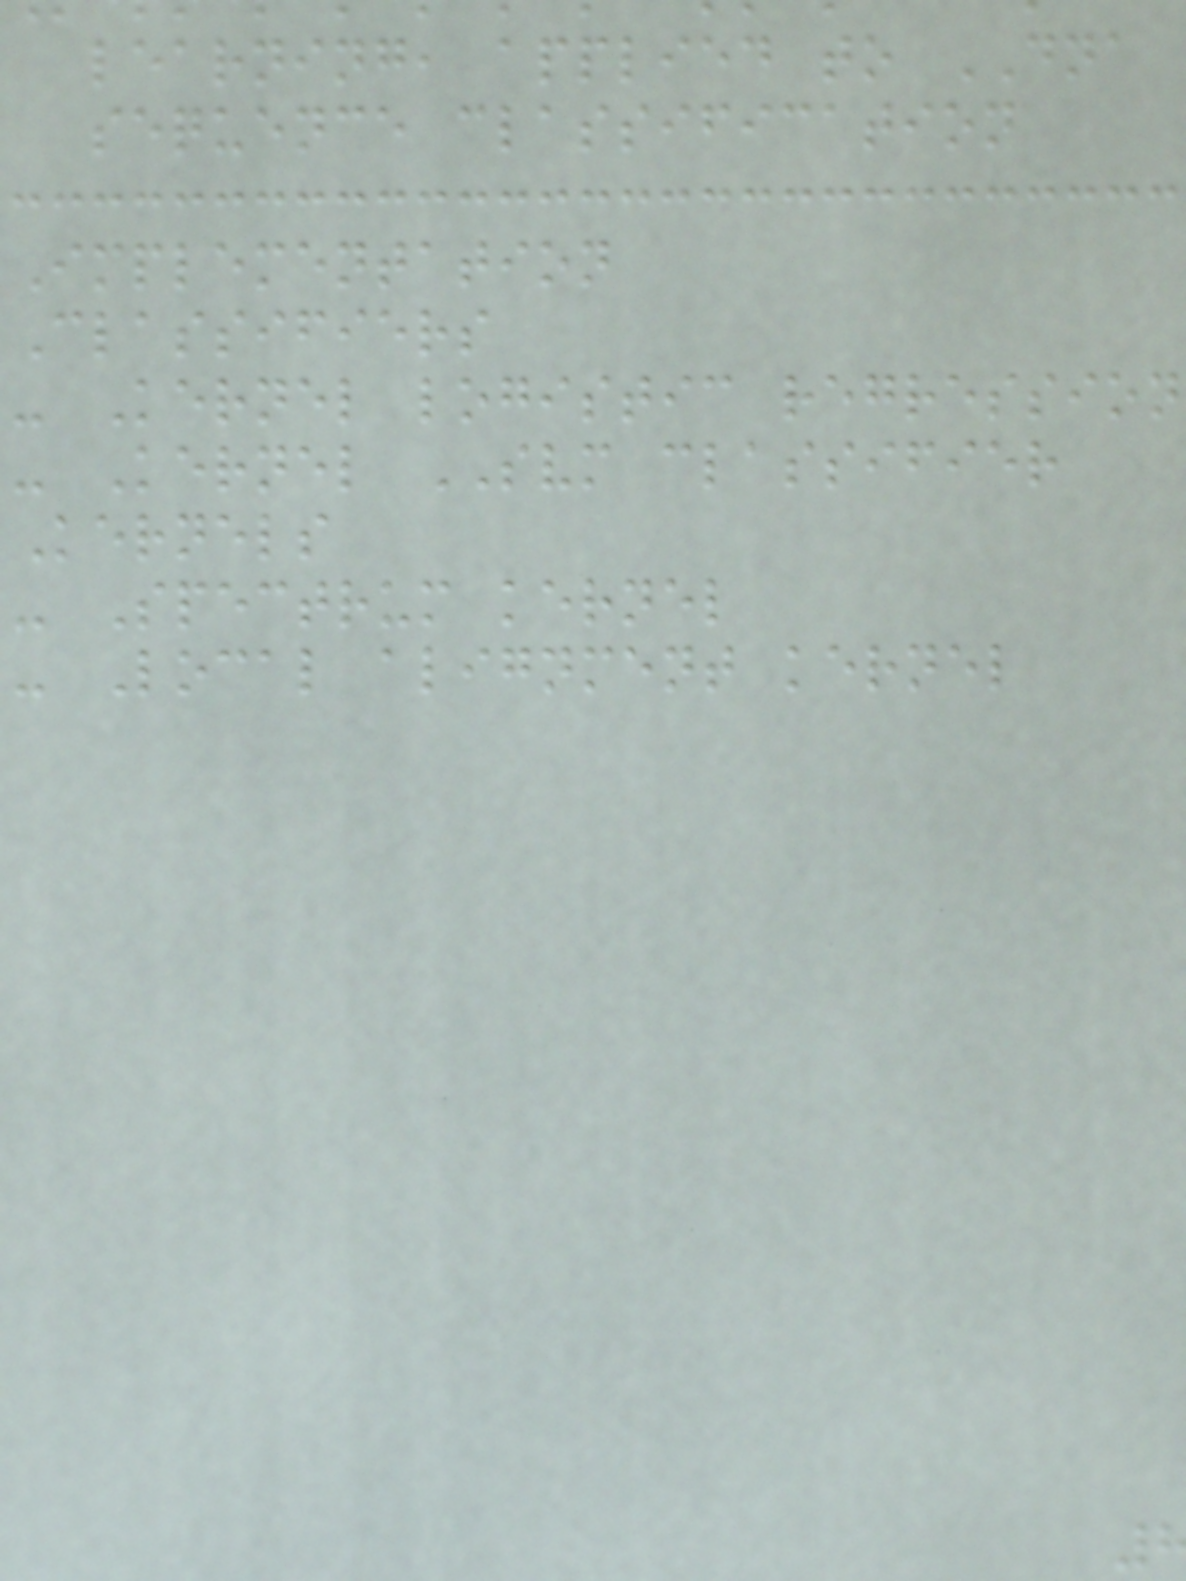learning, applied to DNA
sequence classification
Implementation
Classifiers
- Kernel logistic regression
- Kernel SVM classifier
Kernels
- Spectrum kernel
- Local alignment kernel
